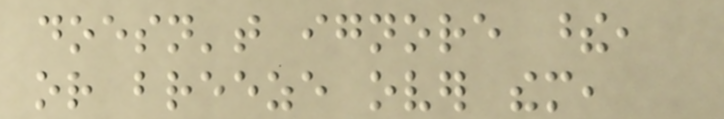doesn't ignore these,
or breeze over them,
